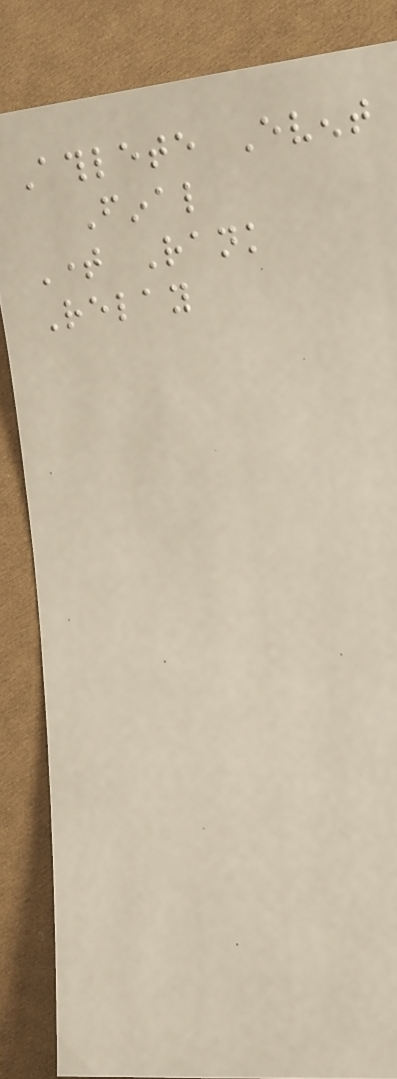Athlete Event
Final
Time Rank
Relay
